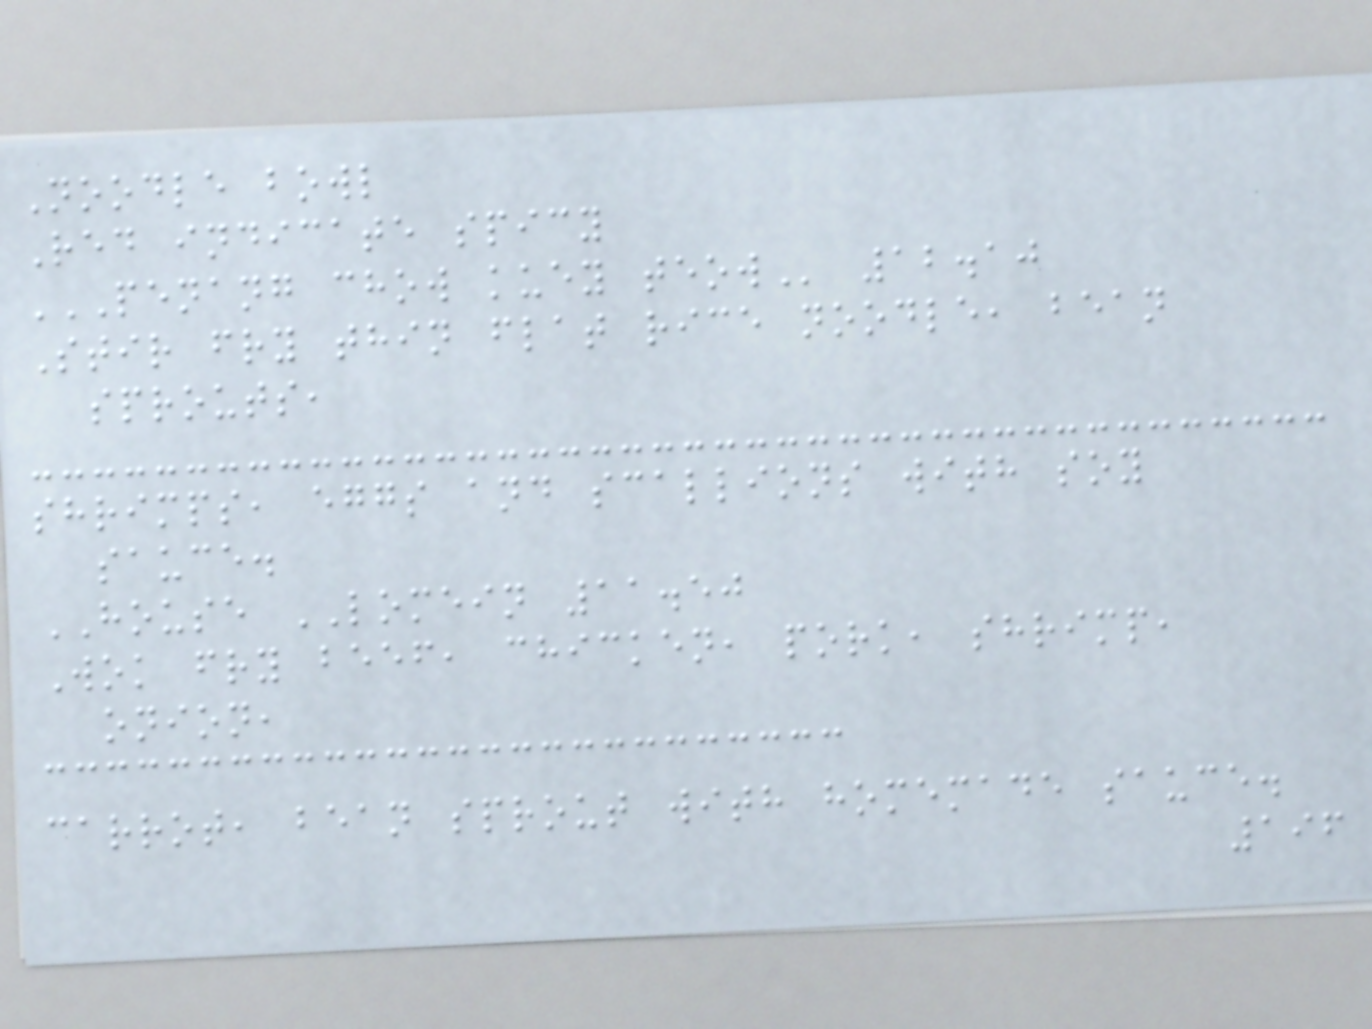Noodle bowl
Red indicate spicy
PENANG CHOW KUEY TEOW 12.10
Stir fry thin flat rice noodle, bean
sprouts,
shrimps, eggs and scallions with soy
sauce.
HOUSE LOMEIN 11.50
Wok fry beef, chicken, pork, shrimp,
onion,
carrot, bean sprout with homemade sauce.
196
